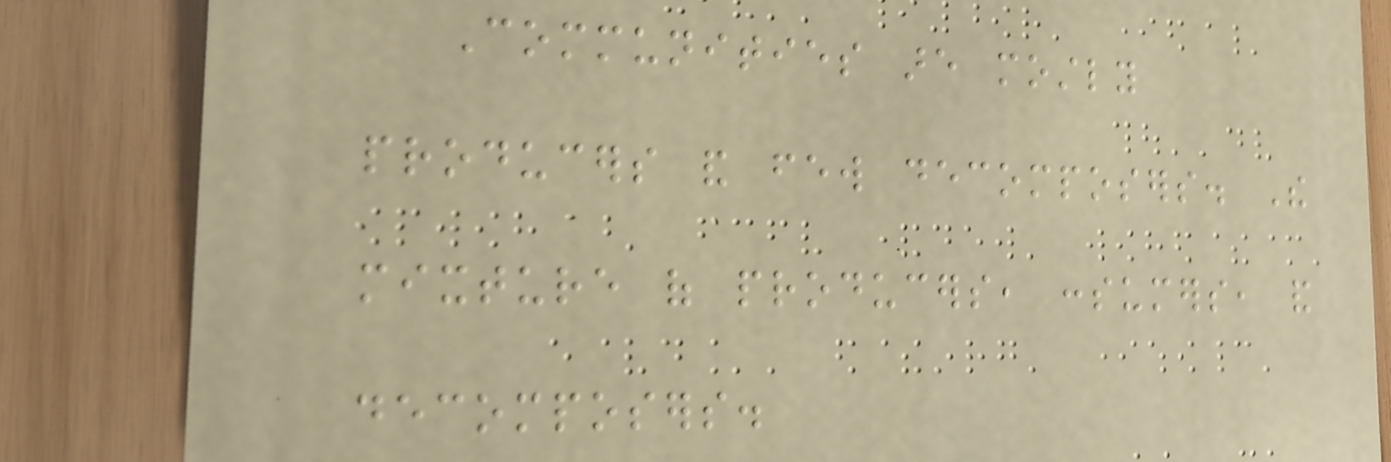Communities are mostly
producers and few decomposers. The
mixture of producers, consumers, and
decomposers.
